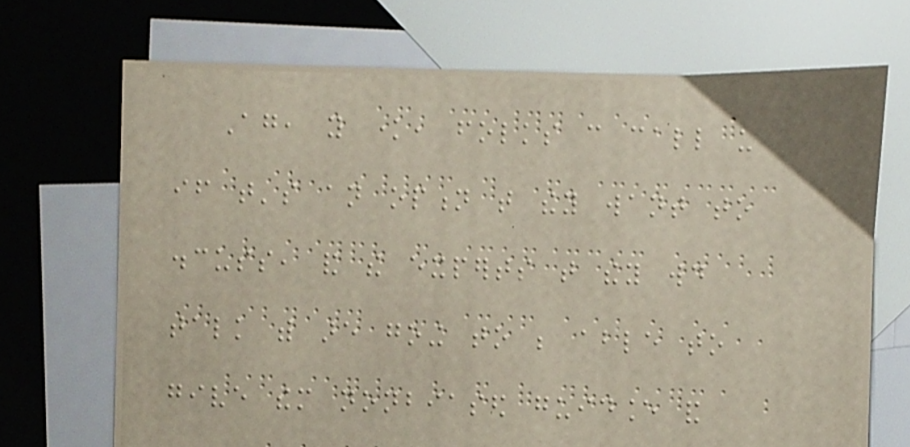Again, you know, folks can call us
if that's an option that they want to
discuss, and the experts that they would
talk with are going to be able to
give them nonbiased guidance and
